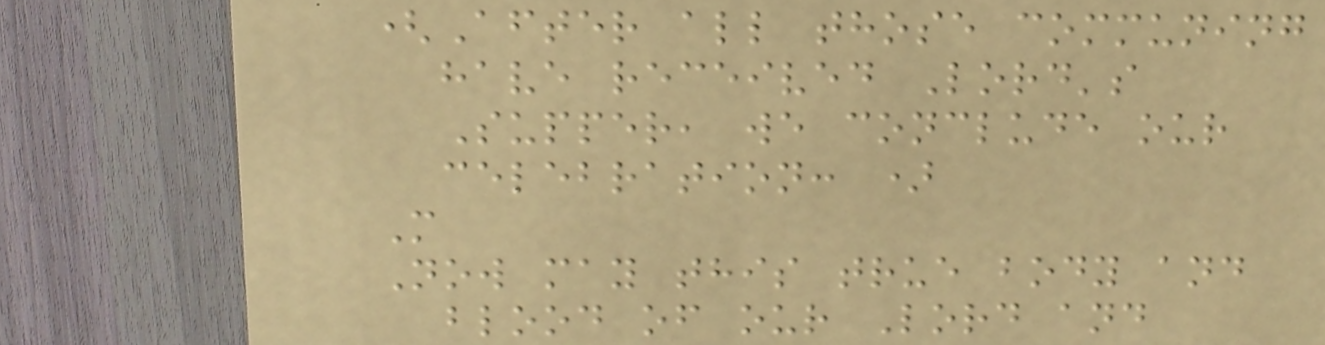(After all those communing
have received Lord's
Supper, we conclude our
celebration: )
M
Now may this true body and
blood of our Lord and
